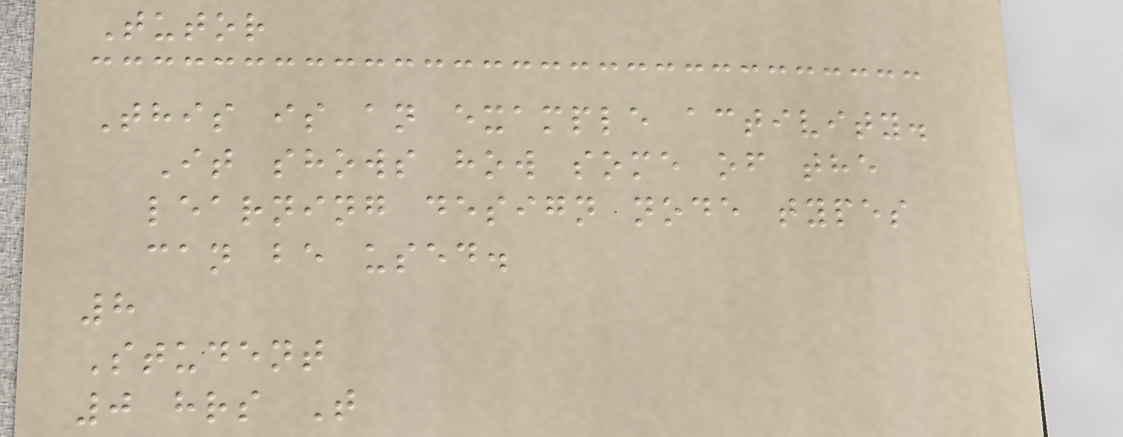Tutor
This is an example activity.
It shows how some of the
learning design node types
can be used.
8
Student
0 hrs T
